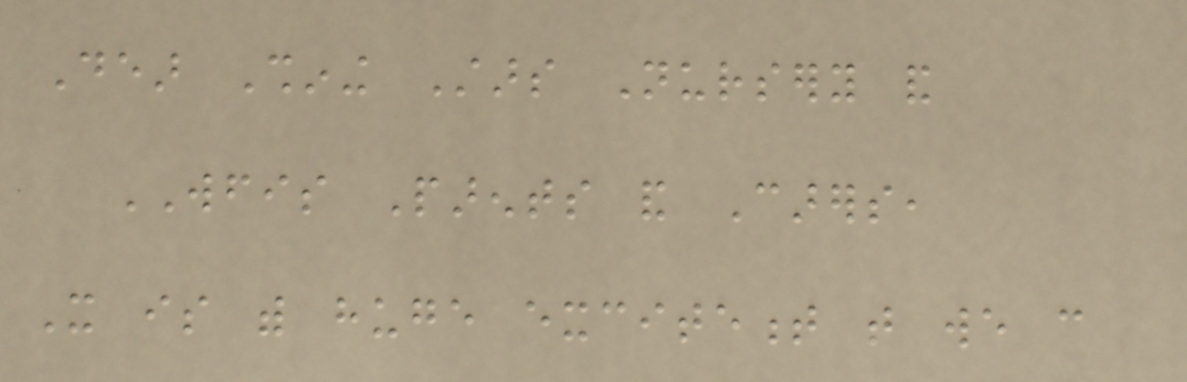Dear Shining Stars Nursery and
WFIS Parents and Carers,
It is with huge excitement that we can
